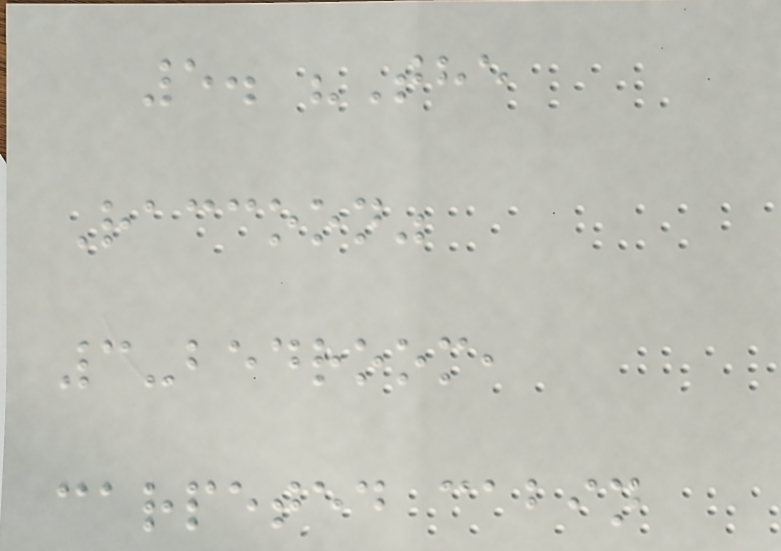5. "The
Raccoon"
3-bedroom,
carpeted cabin
